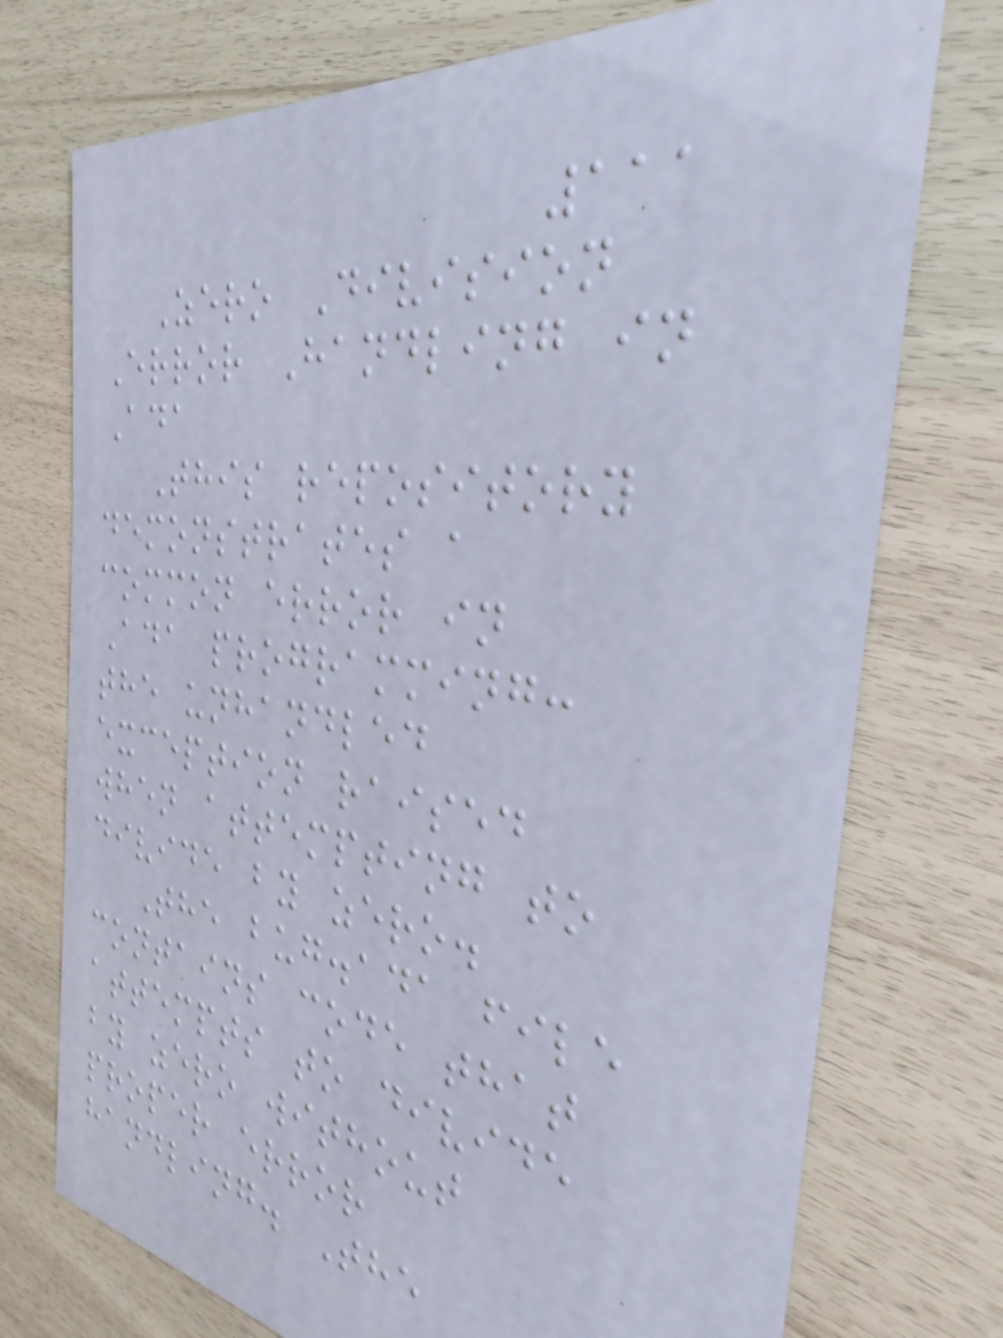111
Zero Division
Error Handling in
Ada
This repository
demonstrates a
common error in
Ada programming:
the unhandled
exception raised
when attempting to
divide by zero.
The bug.ada file
contains code that
attempts to divide
by zero without
proper error
handling. The
